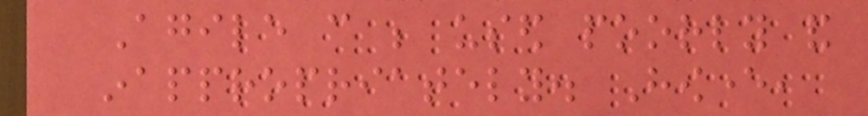Agile can be used poorly and
inappropriately. However,
